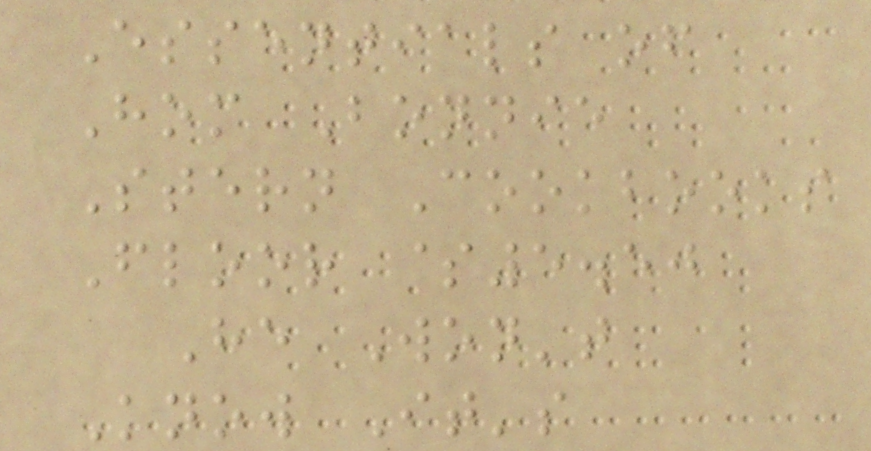Essentials of
Hom Bonnie
Stern Cookbooks
Floor $5.50
He Won't
Know It's
